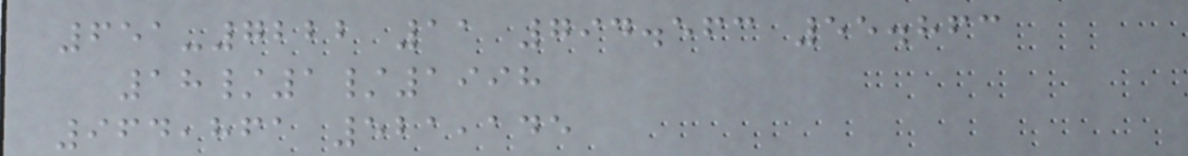651-7222 11 794.563 55.863
18/1/1998
964,861 521,145
